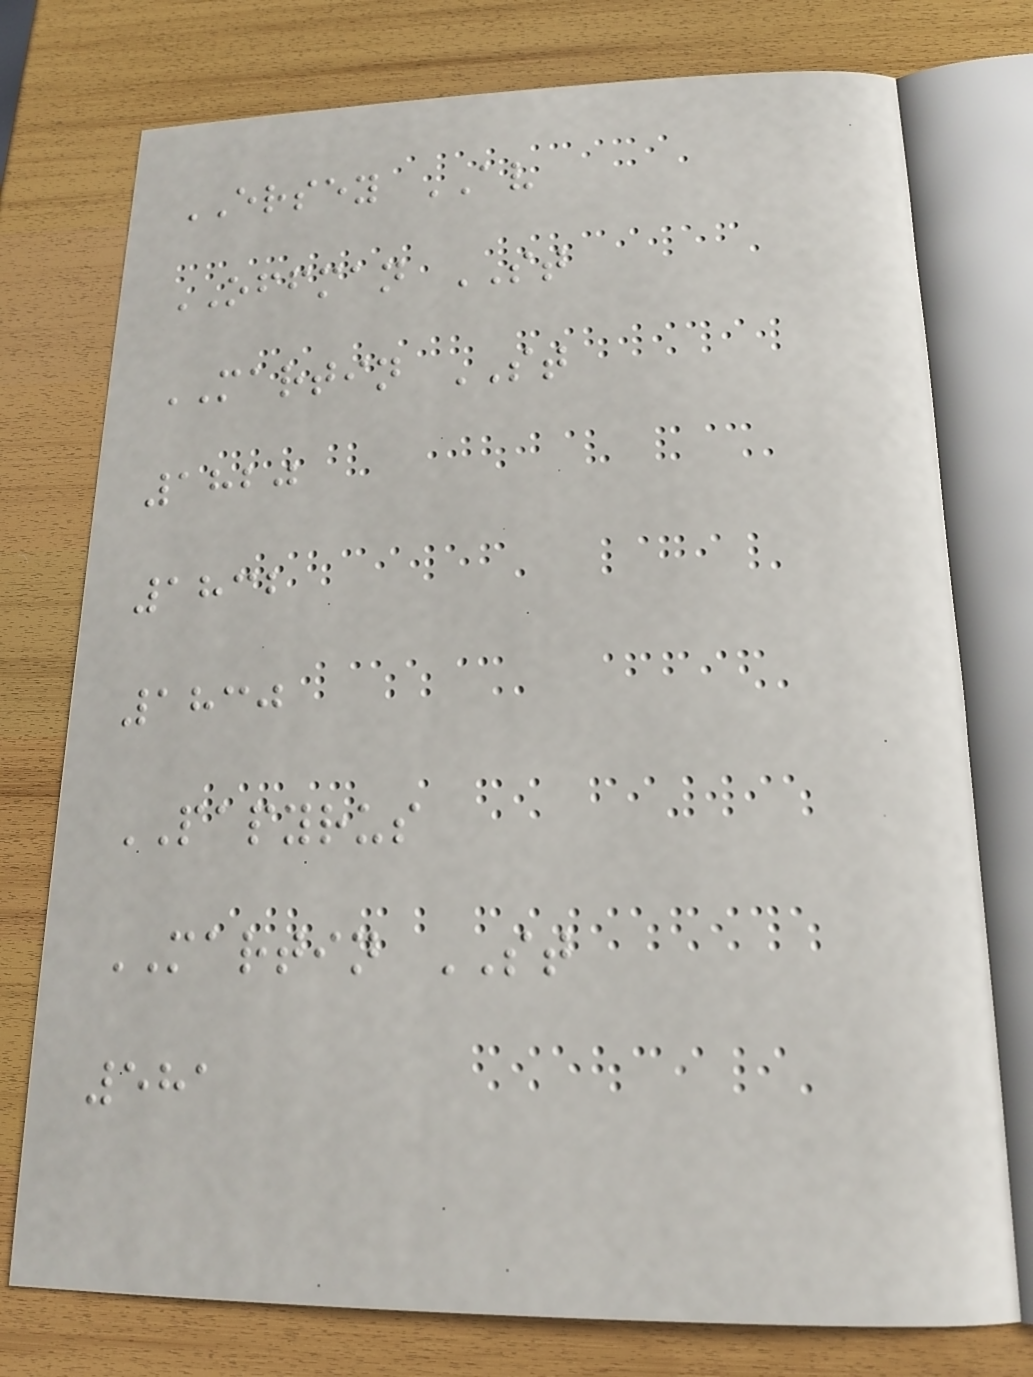ERSEY AV
OFFMAN ST
MARTIN ST
1820
1832
1830
PAPYRUS
MARTIN ST
581
